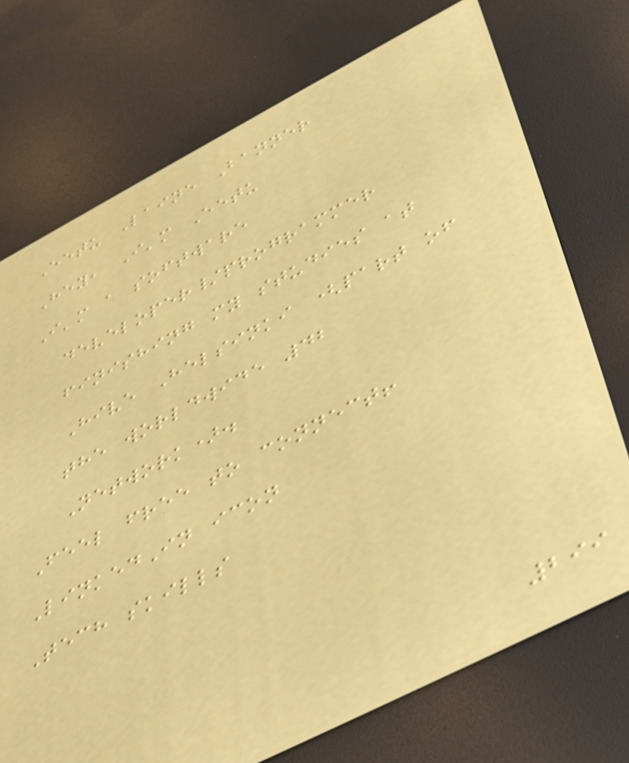Eetu Laine Banner
Hey, I'm Eetu
I'm a software
developer/programmer
finishing my studies at
Hive Helsinki (part of
the worldwide 42
Network).
Feel free to connect!
LinkedIn icon
Tech skills
299
